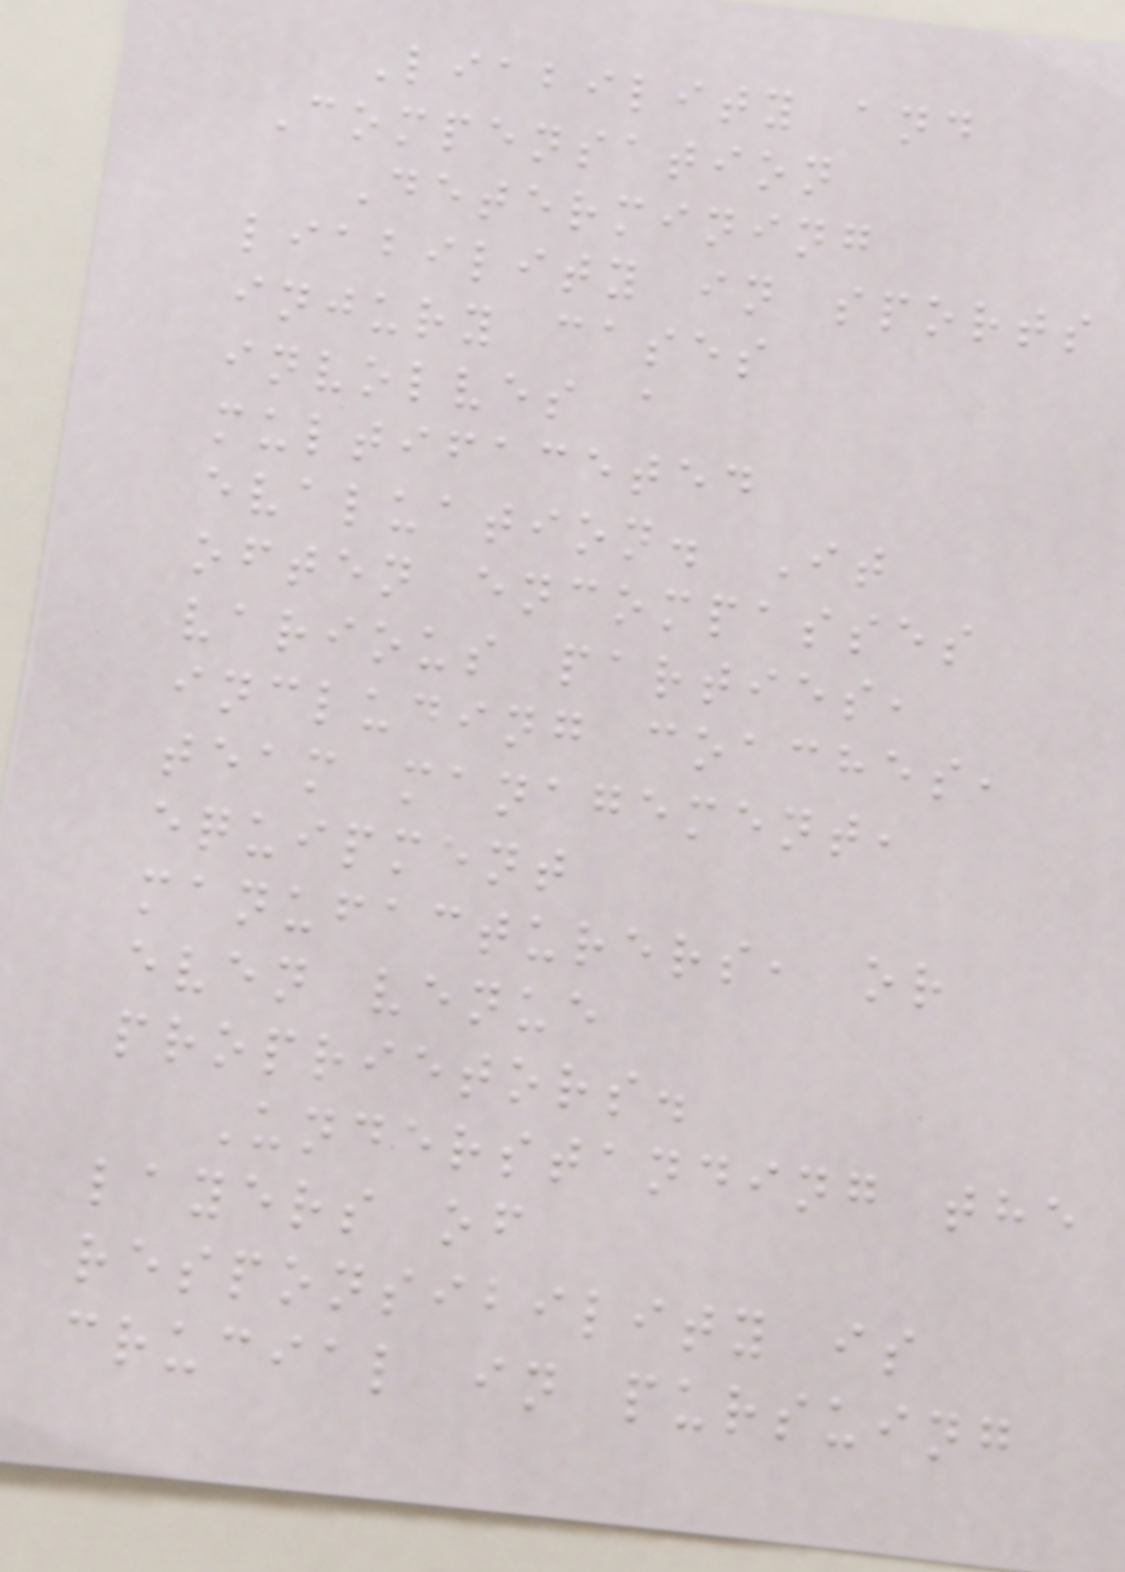Liability and
Compensation
Determining
liability in sports
injury cases
involves a
multifaceted
evaluation. It
often encompasses
various parties,
including coaches,
team management,
equipment
manufacturers, or
even venue
proprietors.
Understanding the
layers of
responsibility is
crucial in pursuing
